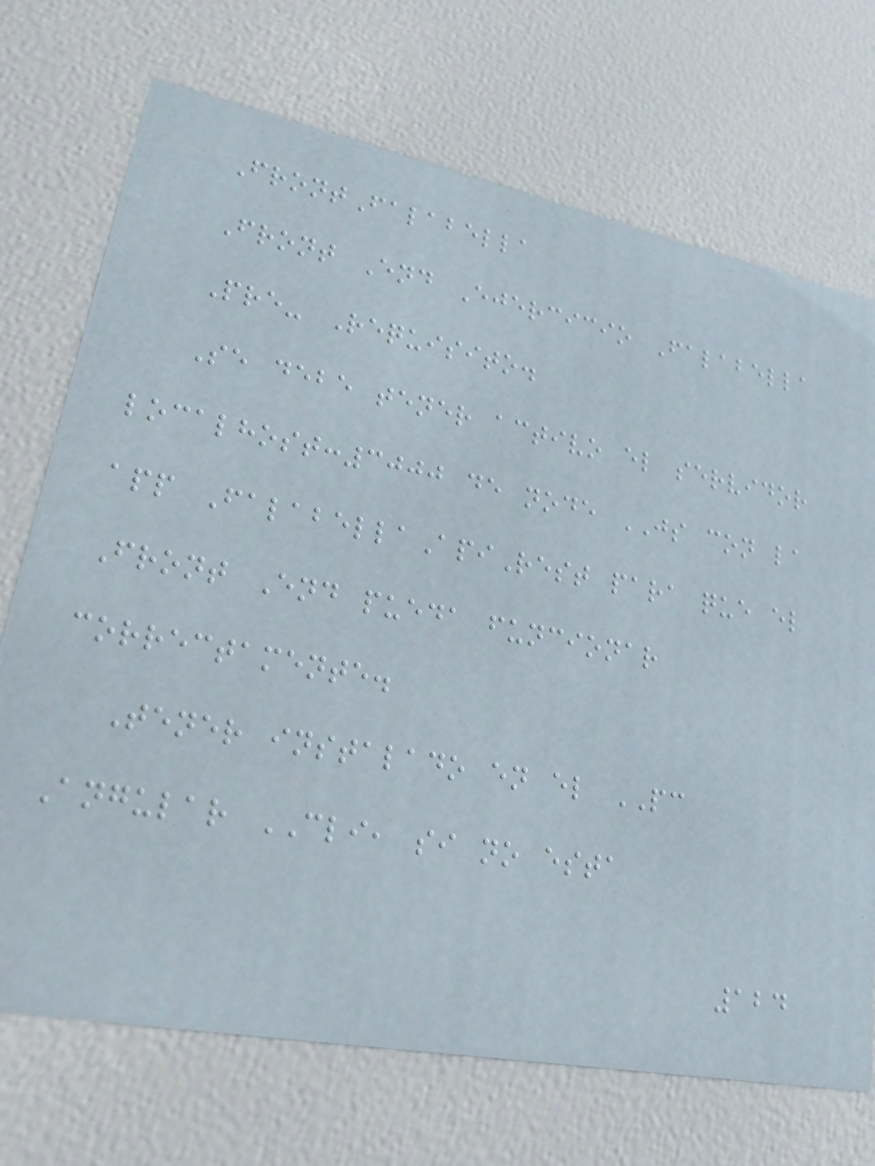FrontFalabella
Front End Ejercicio Falabella
Pre- Requisito.
Se debe tener activo el servidor
localhost:3000 de node JS con la
app FalabellaApiRest para que el
Front End pueda funcionar
correctamente.
Tener instalado en el PC
Angular CLI, si no esta
124
